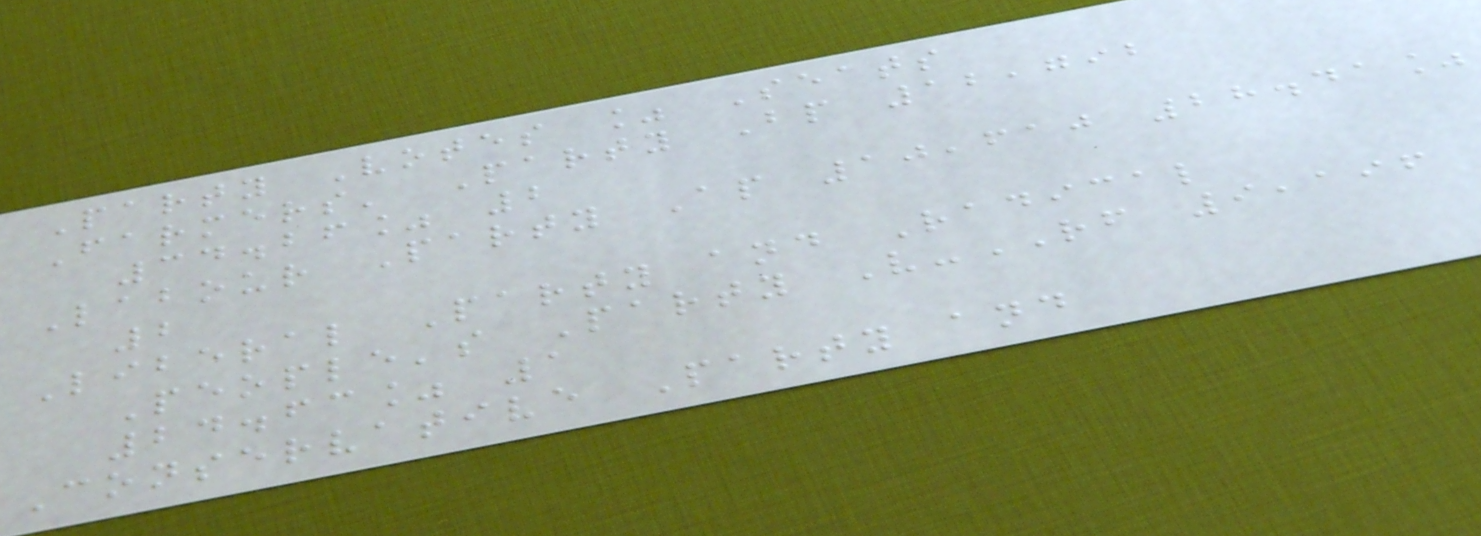Party Votes % Seats
Farmers' Party Bp 12,792
34.26% 2
Labour Party Ap 10,610 28.41%
2
Liberal Party and Radical
People's Party V-RF 9,196
24.63% 1
Conservative Party and
